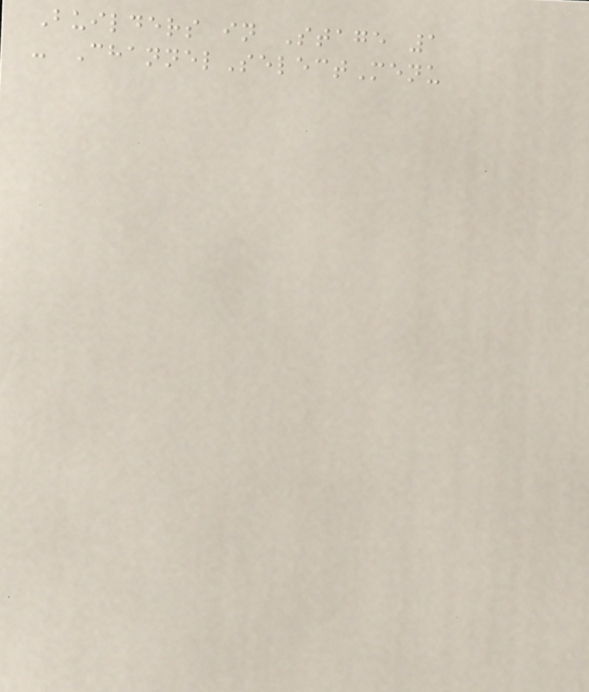Builders in Stage 1
- ChannelSelectMenu
